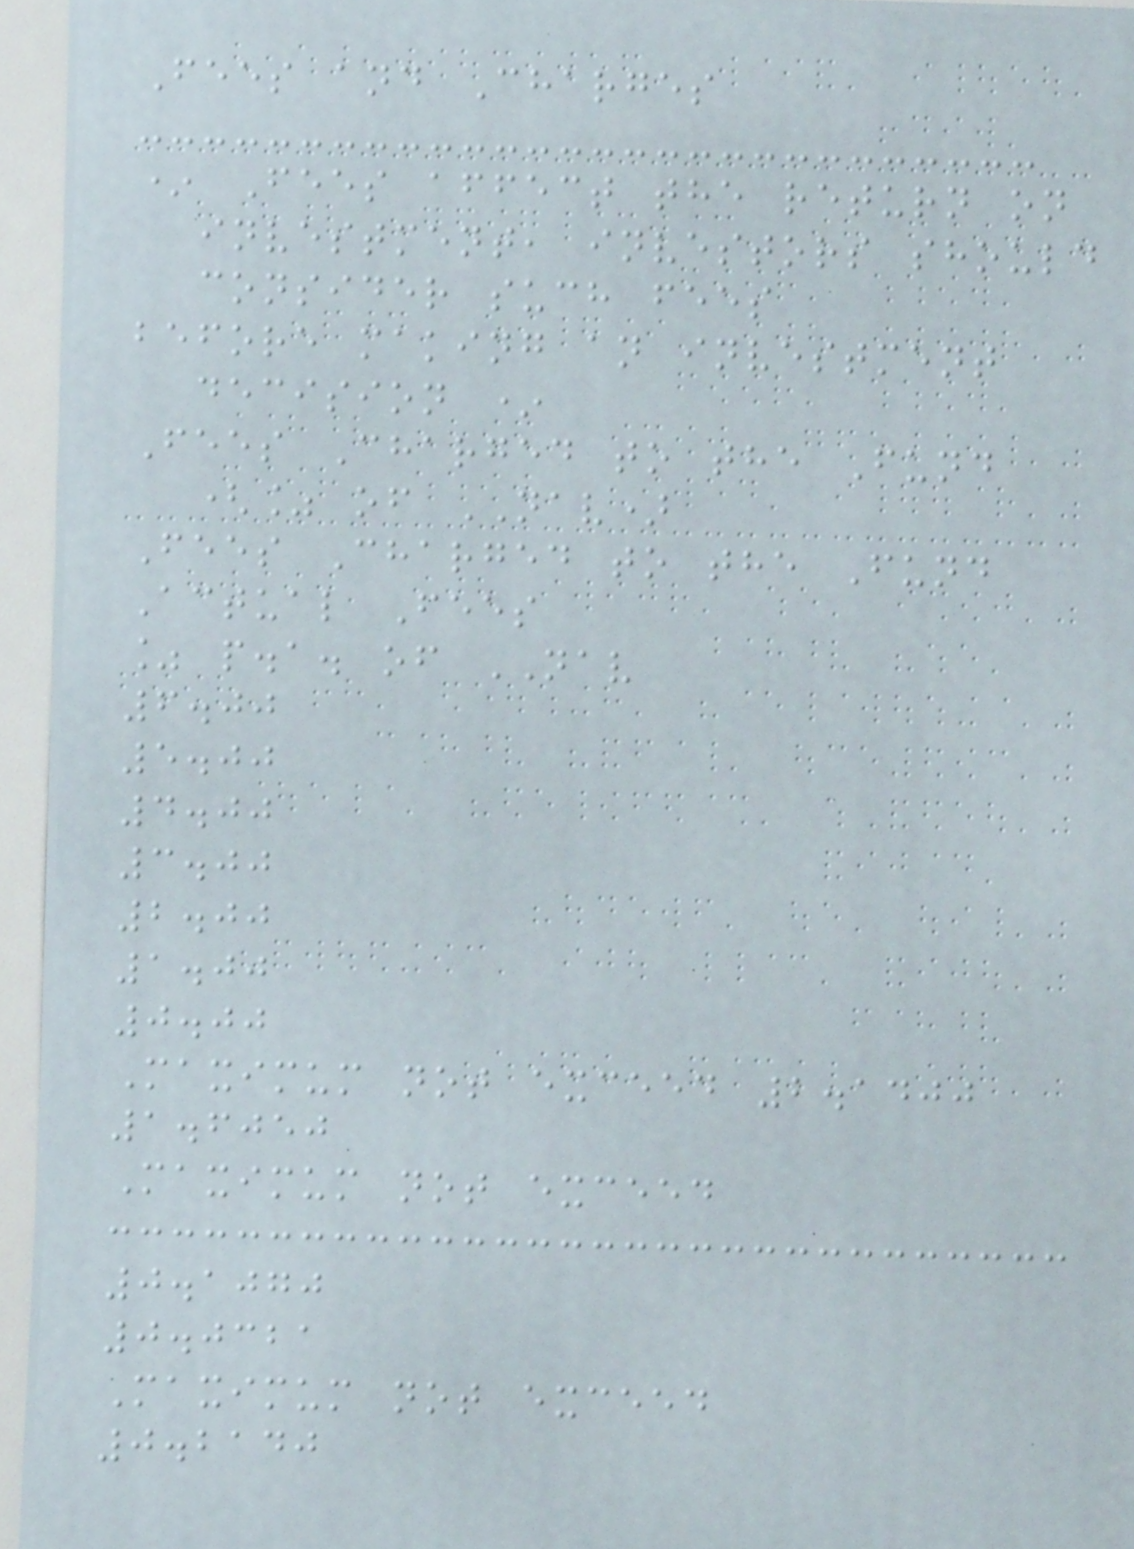Fees and Charges
* Fees affect the return on
investment, investors should
consider such fees
before making an investment
decision *
Fees Charged to the Fund
(% of NAV)
Fees Charged to the Fund
Actual Fees
% p.a. of NAV
6.00
5.00
4.00
3.00
2.00
1.00
0.00
Maximum not exceed 2.1400
1.6050
Maximum not exceed
0.1070
0.0321
Maximum not exceed
0.2140
